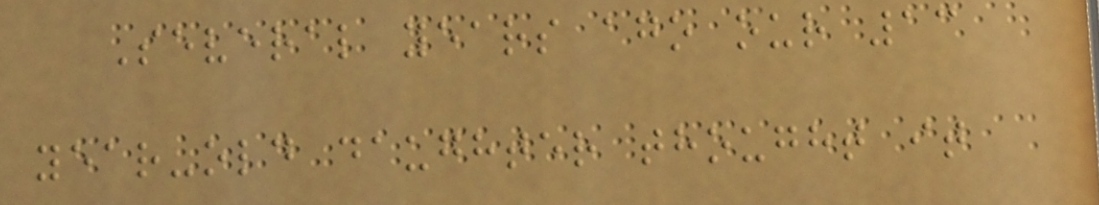Several years ago our 13
year-old daughter thought it
